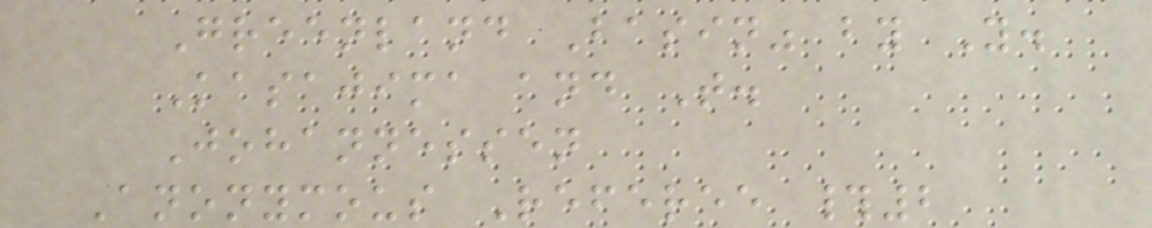Greenland Basin" by Y.
Kasajima and T.
Johannessen
Anonymous Referee #2
